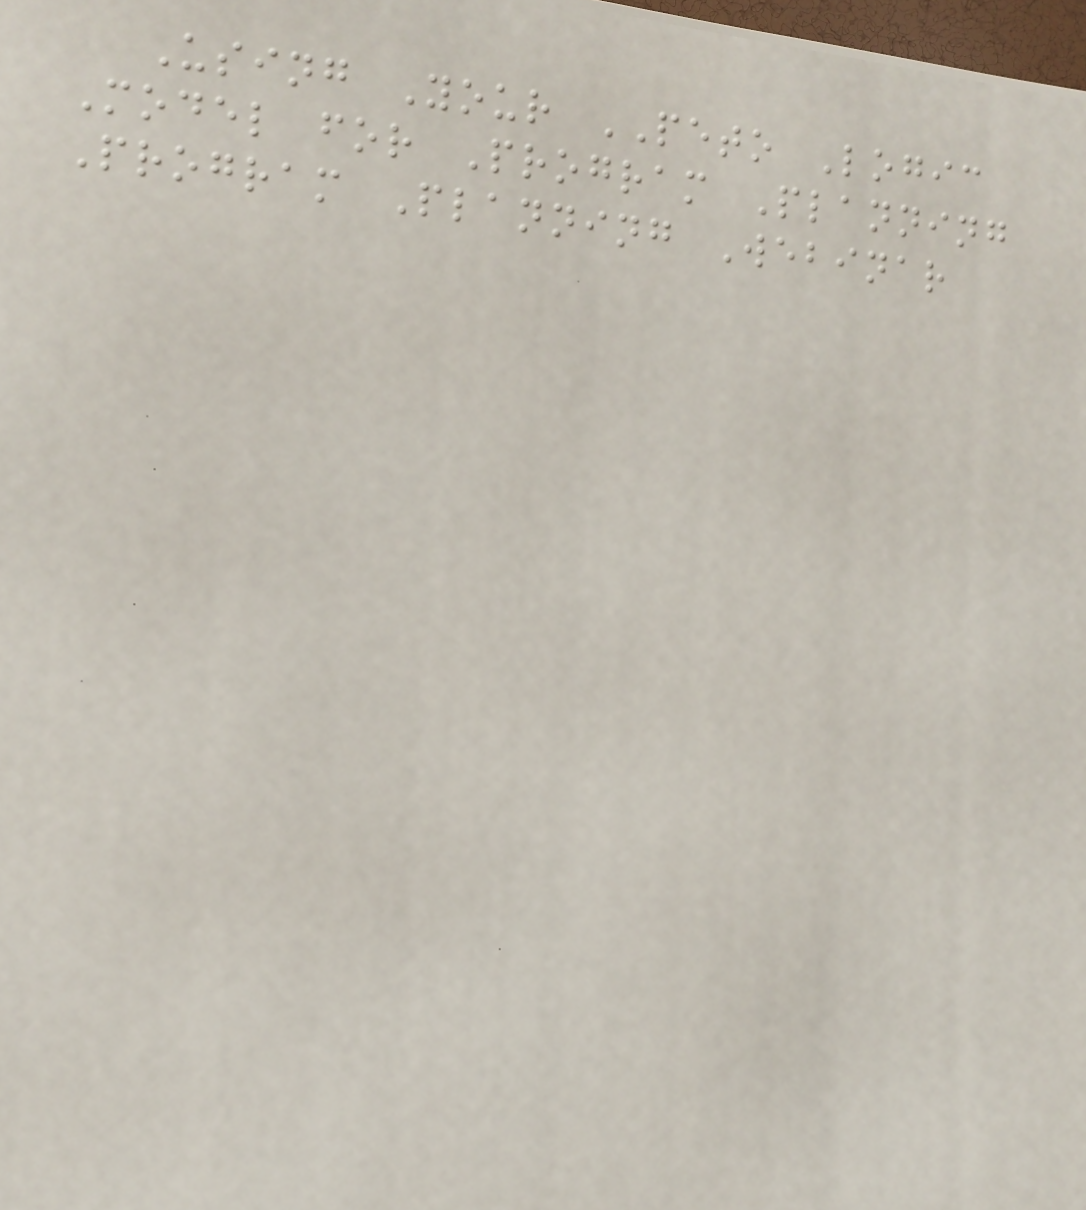Using Your PETO Logic
Model for Program Planning
Program Planning Webinar
